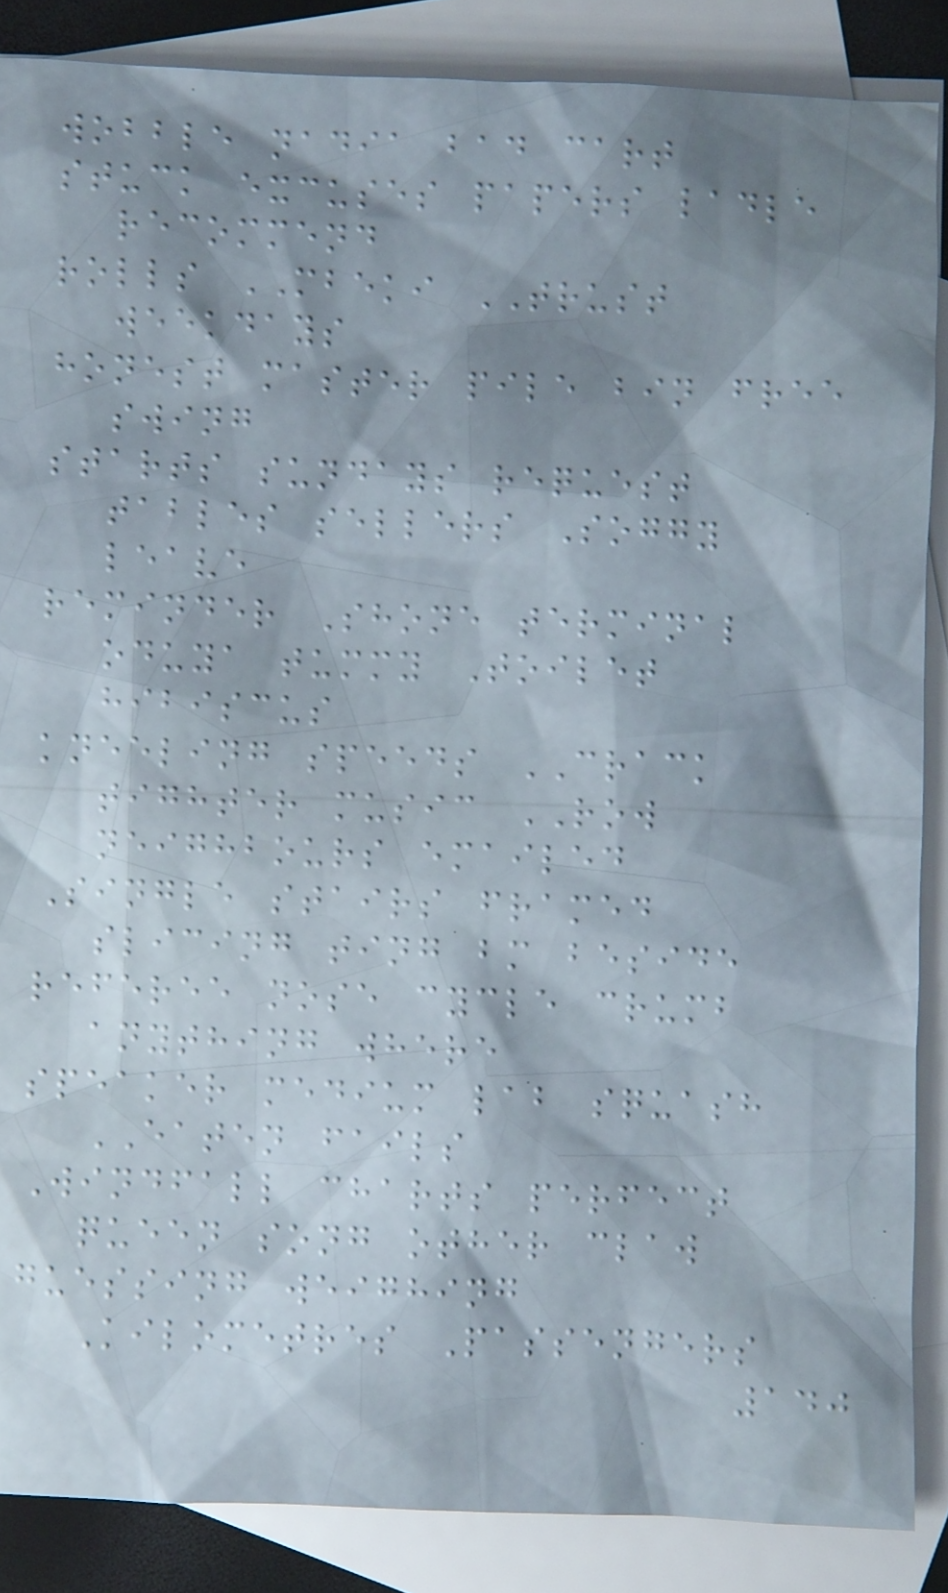wobble nadia bad cart
stuck excuses papers ladle
recommend
rolls MBEKI TRUST
weekdays
honest master pile bin free
swing
starts sundays request
tables sellers Soggy
leave
reminder Shone terminal
oduya tummy Toilet
hibiscus
kneeling speeds CRACK
tighter music ROW
neighbours emailed
Single stairs framed
slicing ting bm beside
referee nose cycle crumb
anything where
speaker medium lab squash
EATEN fails
Windfall charts perfect
queen song other claw
guessing weighing
Kilometres Passengers
140
